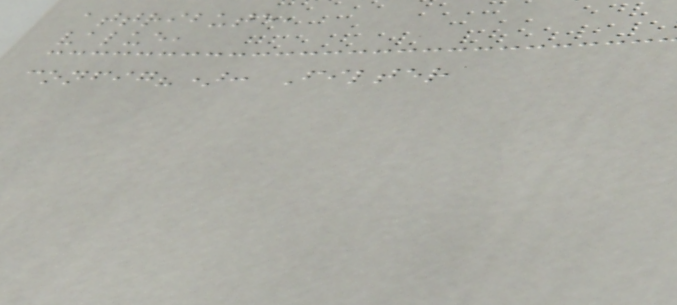attribute,
value,
config?): Filter
